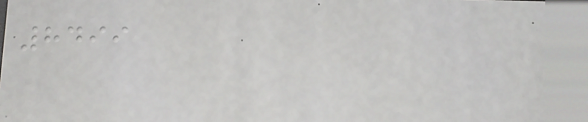8499
